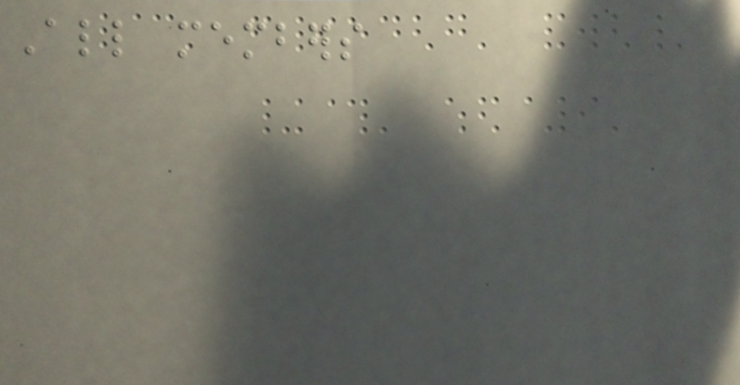All members
